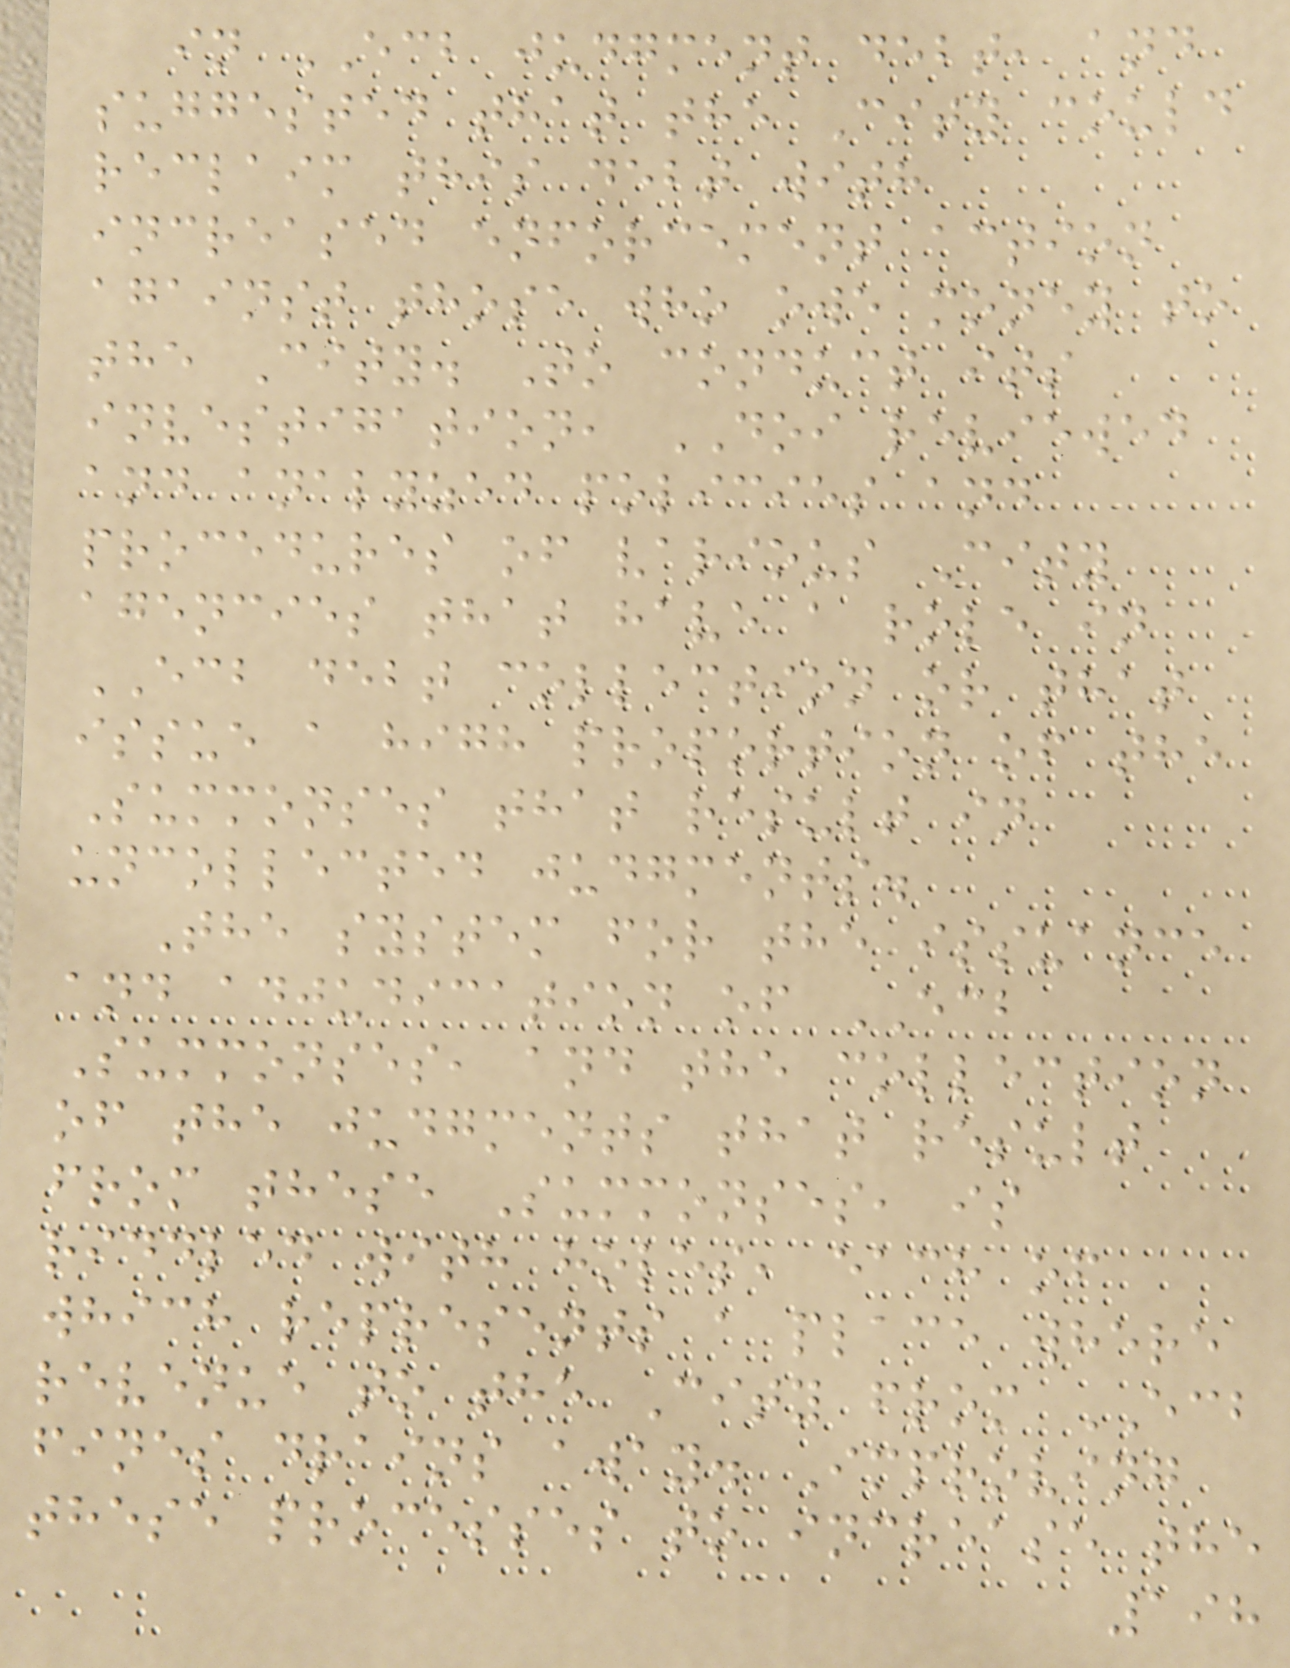in ECB judgment debt, and
suggested that the City could
reclaim this debt with
increased enforcement action
against those who owe money to
the City. To conduct its
investigation, DOI reviewed
and analyzed policies and
procedures of various City
agencies that have a role in
ECB debt collection or that
issue a high proportion of the
Summonses that result in
uncollected judgments.
The system for the issuance
and adjudication of ECB
Summonses, and the collection
of the judgments that result
from these Summonses, is
riddled with holes, each of
which represents a place where
revenue to the City from ECB
fines drains away. Improving
these processes to increase the
198
